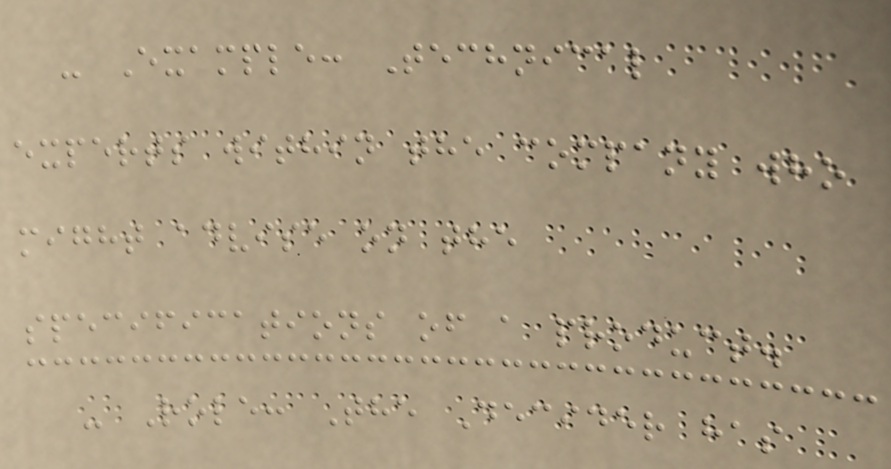- Example: Technical
experts within the company who
might advise on the
specifications of a product.
- Role: The Decider has
